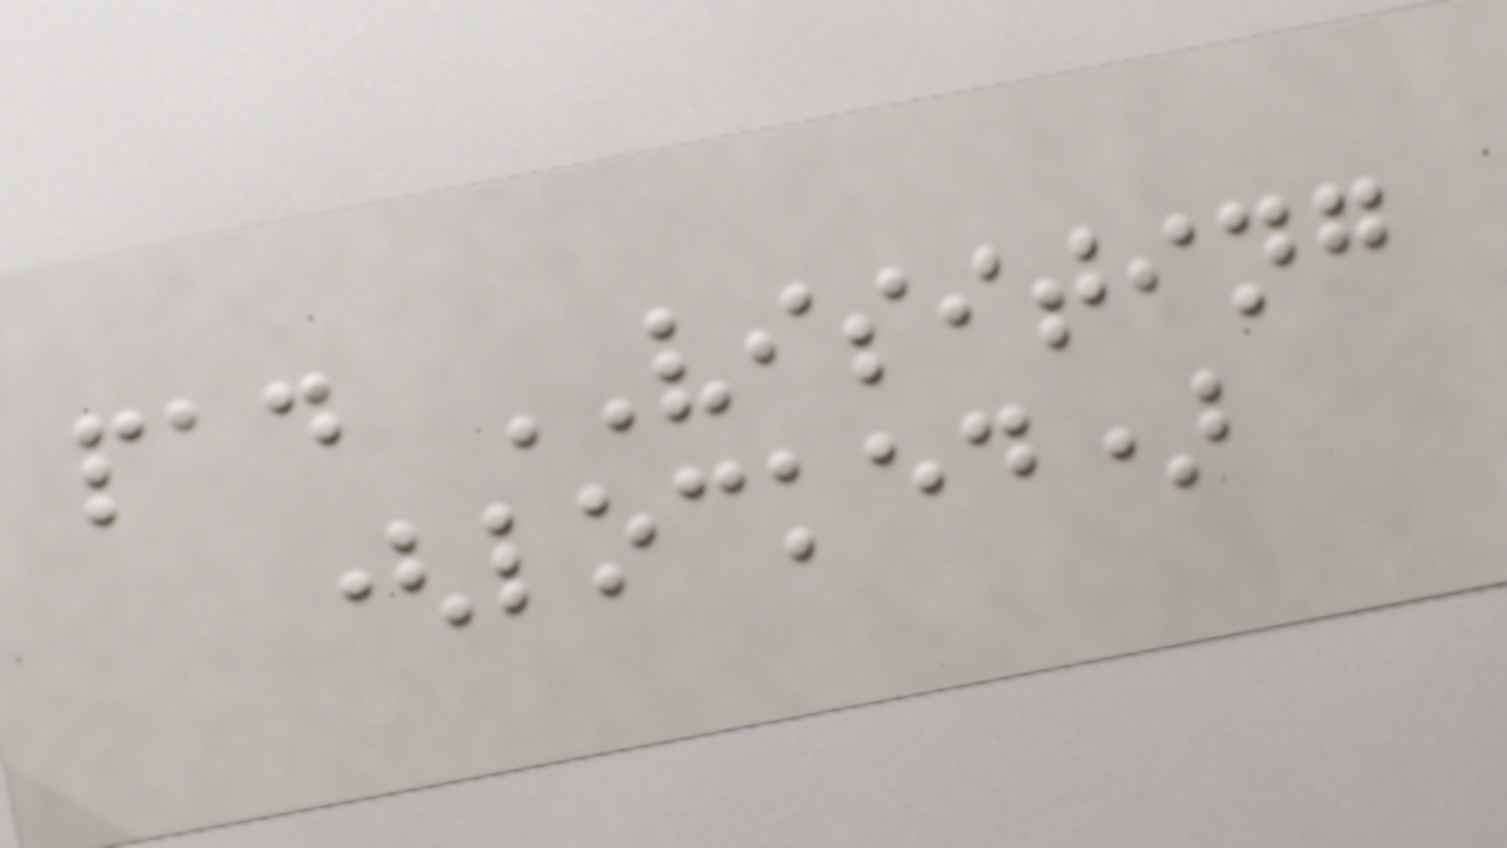pad VISITING
(locked)
